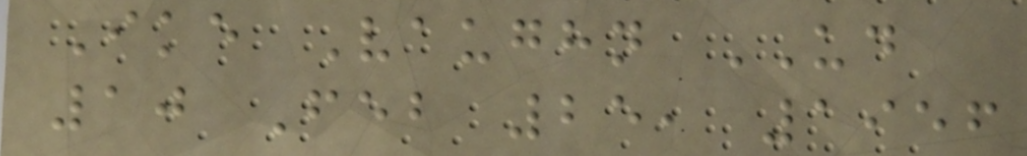Ike Vaughn UD
10 Feb 25, 1956
